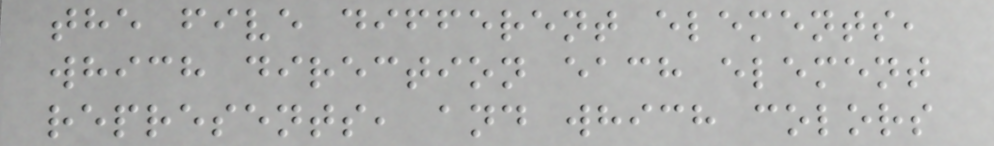the five different elements,
which direction each element
represents, and which colors
